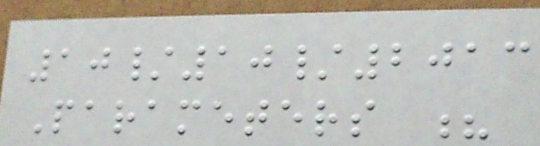10/10/2013
Parameters ?
